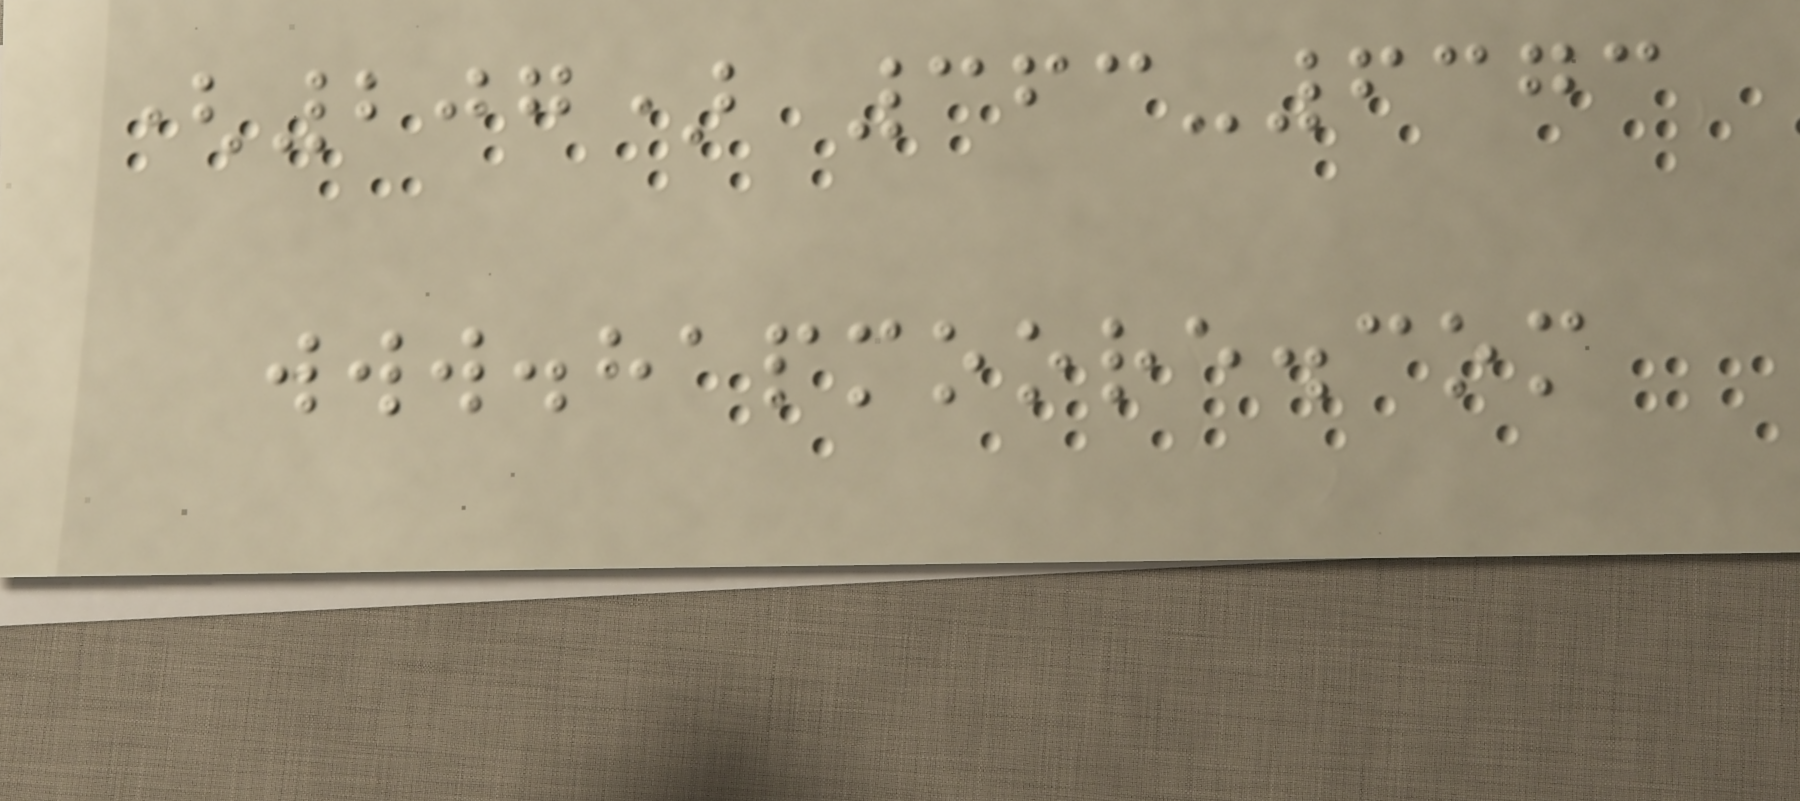(207) 363-6373
www.hapmoore.com
